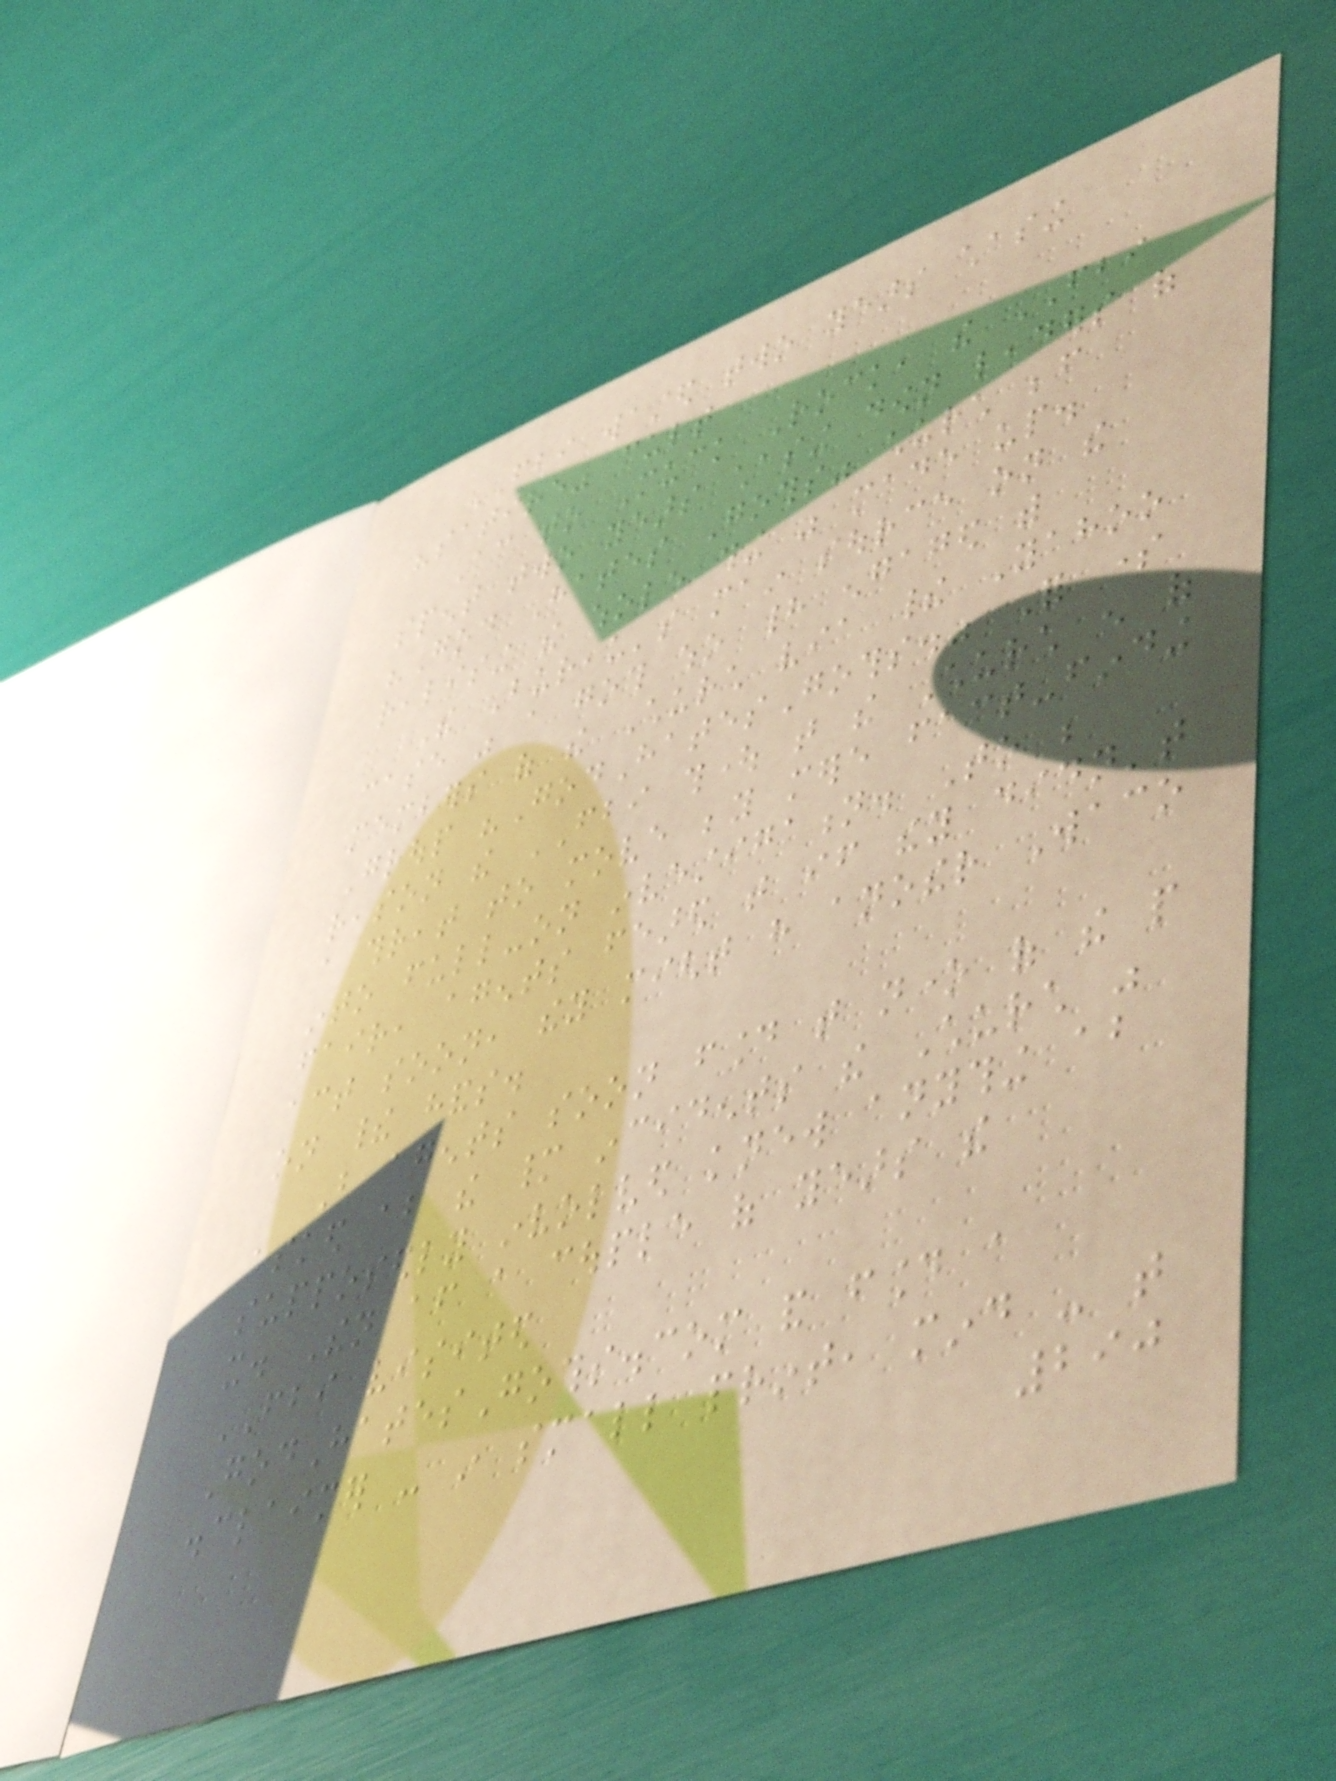FBI wasted two years chasing
"satire" cult
According to Muck Rock, the FBI
spent two years chasing down leaders of
"God Hates Goths" church before
realising the whole thing was made up.
The Bureau's main source on the
case was a goth who had engaged with
members of the Church via their Yahoo
Group "GodHatesGoths." For some
reason the FBI thought that the Church enough of
a threat to move beyond mere fact-finding
into full-on investigation. To be
fair, agents feared that if they didn't
act soon, they might have another Waco
on their hands.
But agents soon found that none of the people
asked about the many incidents the Church was
supposedly involved knew anything about
it. Then after a couple of years the
FBI visited
GodHatesGoths.com and found a
disclaimer - in small print, mind - that
290
